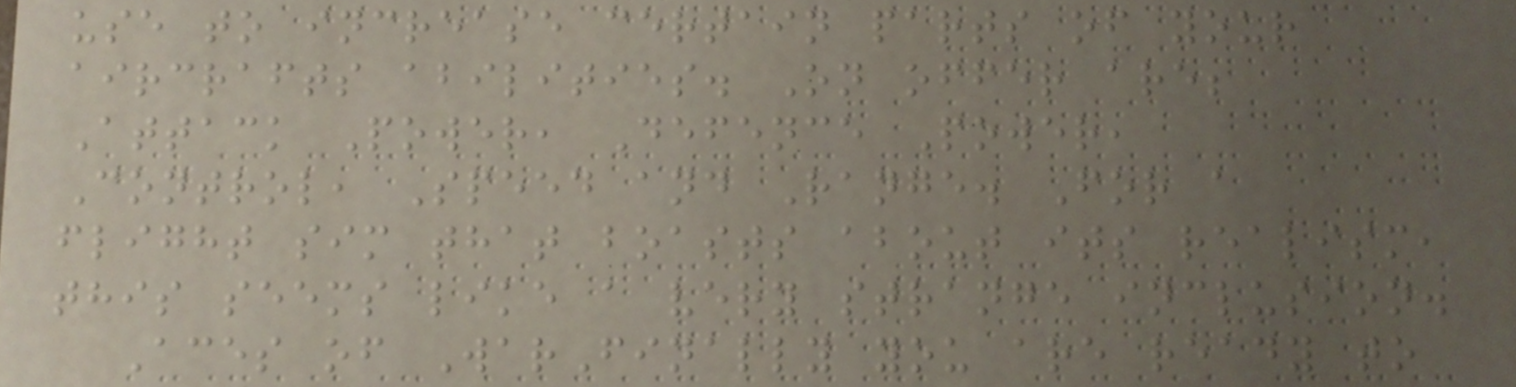use to increase certain parts of your
aircrafts abilities. On offer are;
Attack Power, Defence Power,
Control, Speed and Range. For a
flight sim that boasts about its realism,
this seems like a very strange inclusion.
Aces of WarFinally you are ready to
